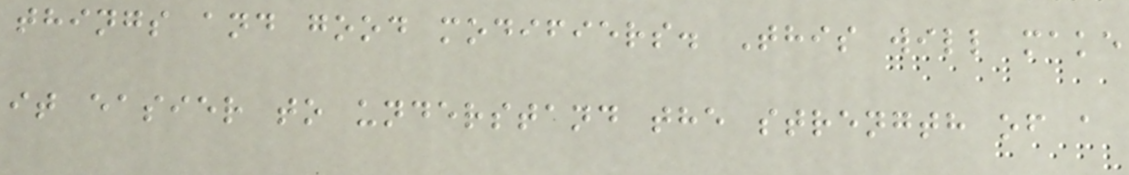things and good modifiers. This will make
it easier to understand the strength of a
